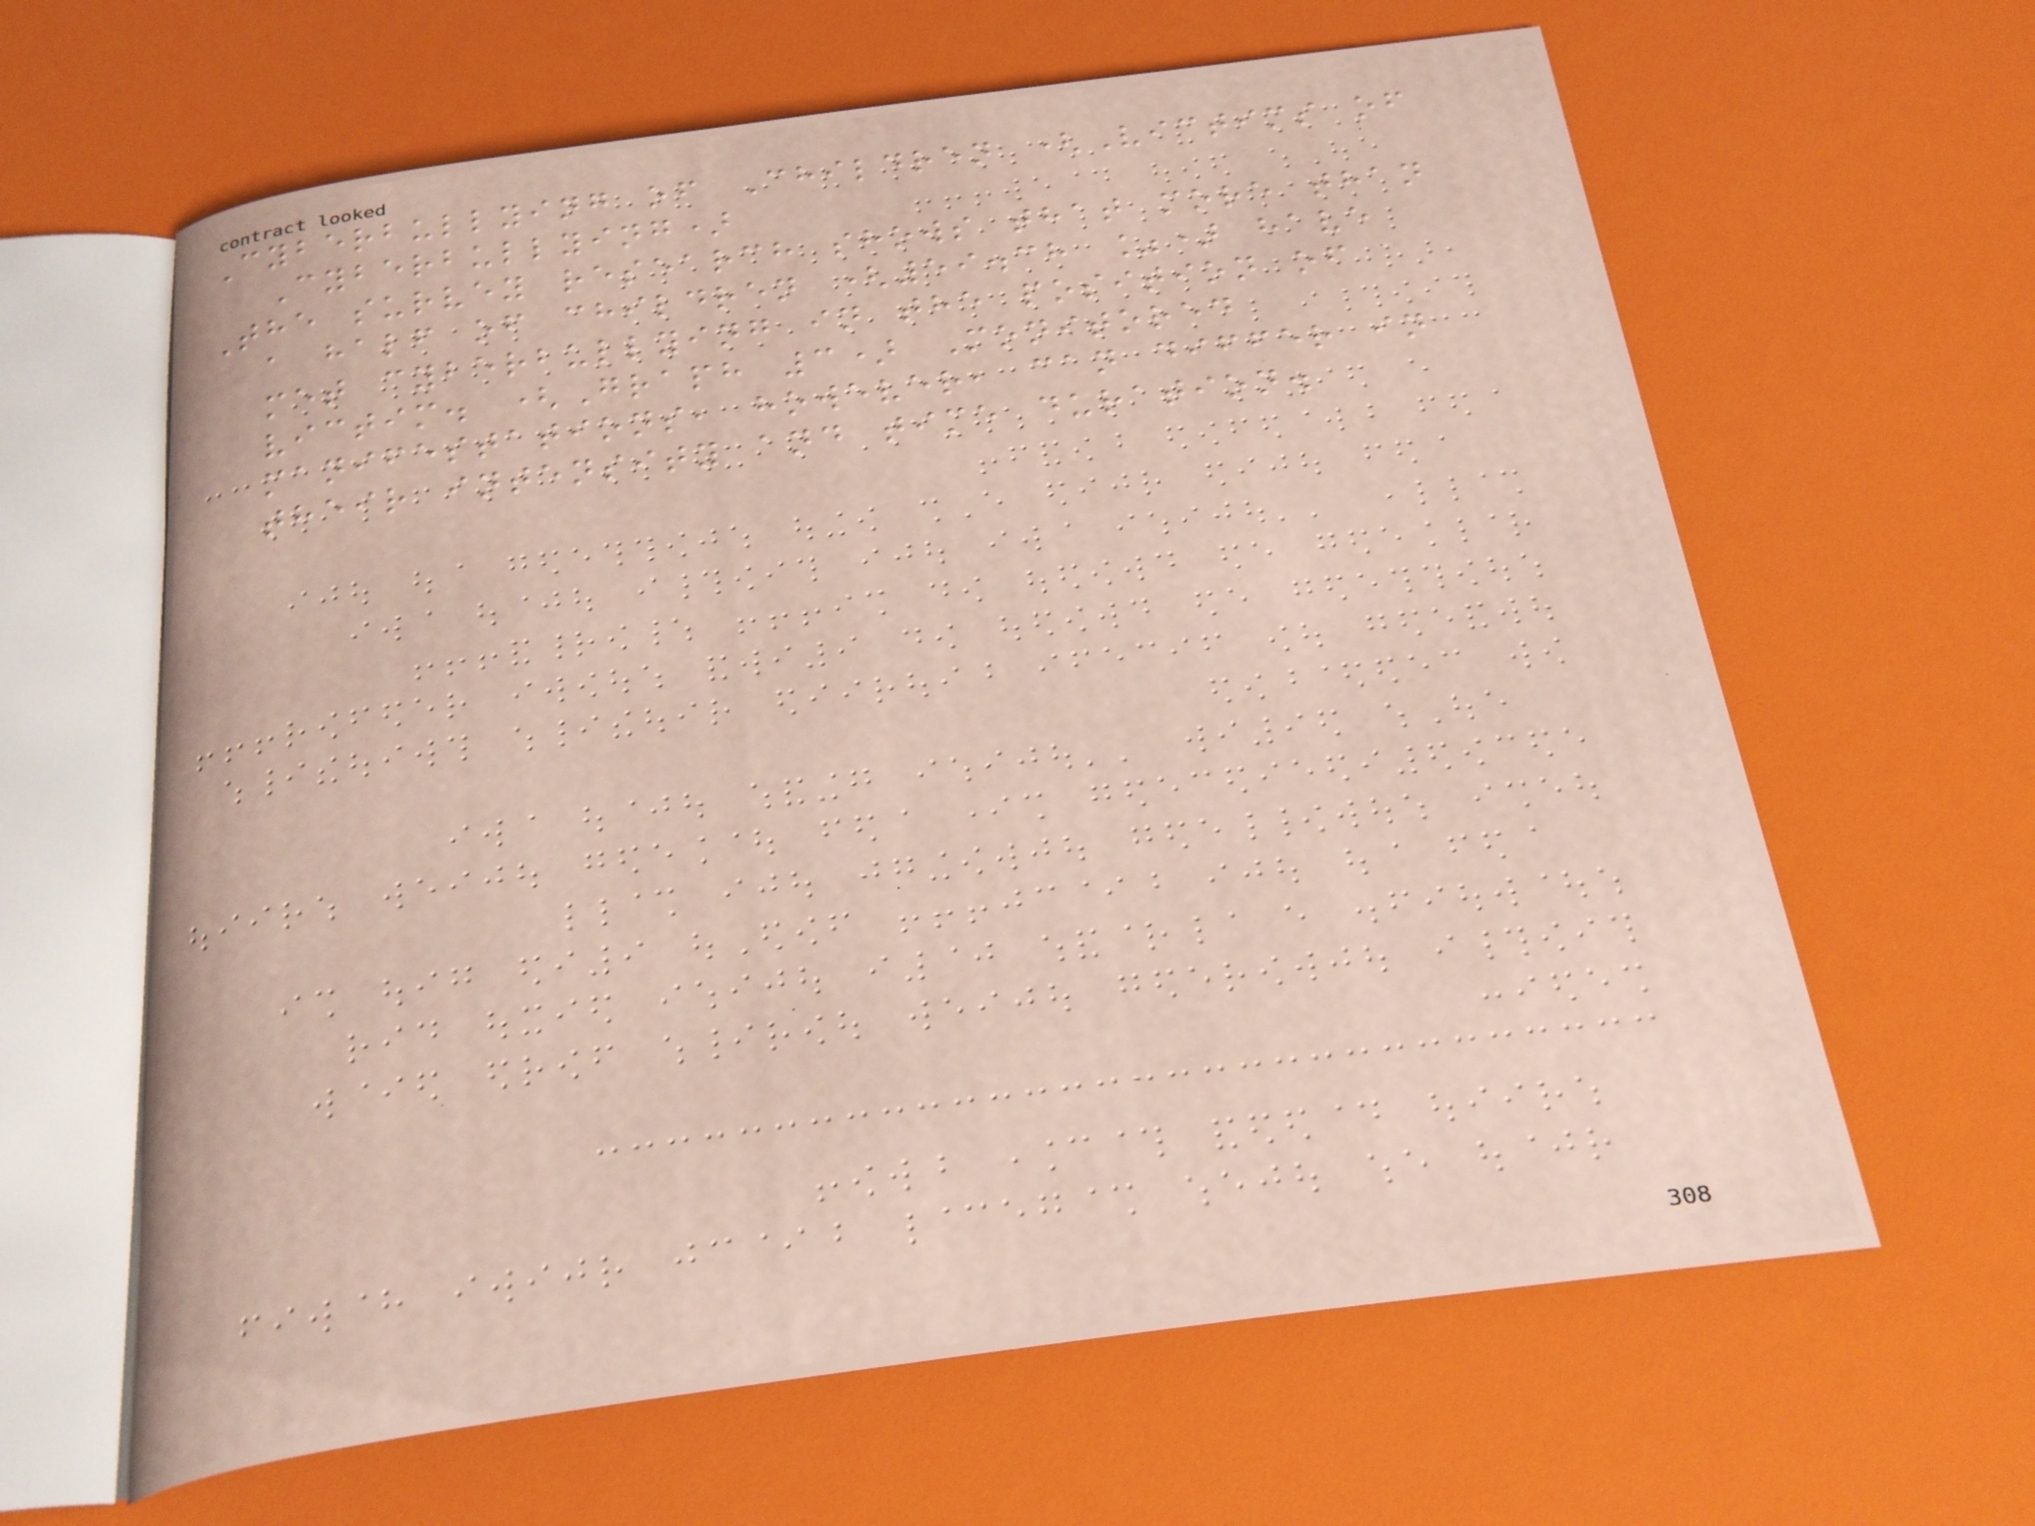Cyberbullying of Children (Victims of
Cyberbullying)
The survey research shows that more than
a half of children (59.38 %) have
met cyberbullying in the position of
victim. (Graph 3) Monitored
manifestations, however, can differ in
their intensity and time duration.
